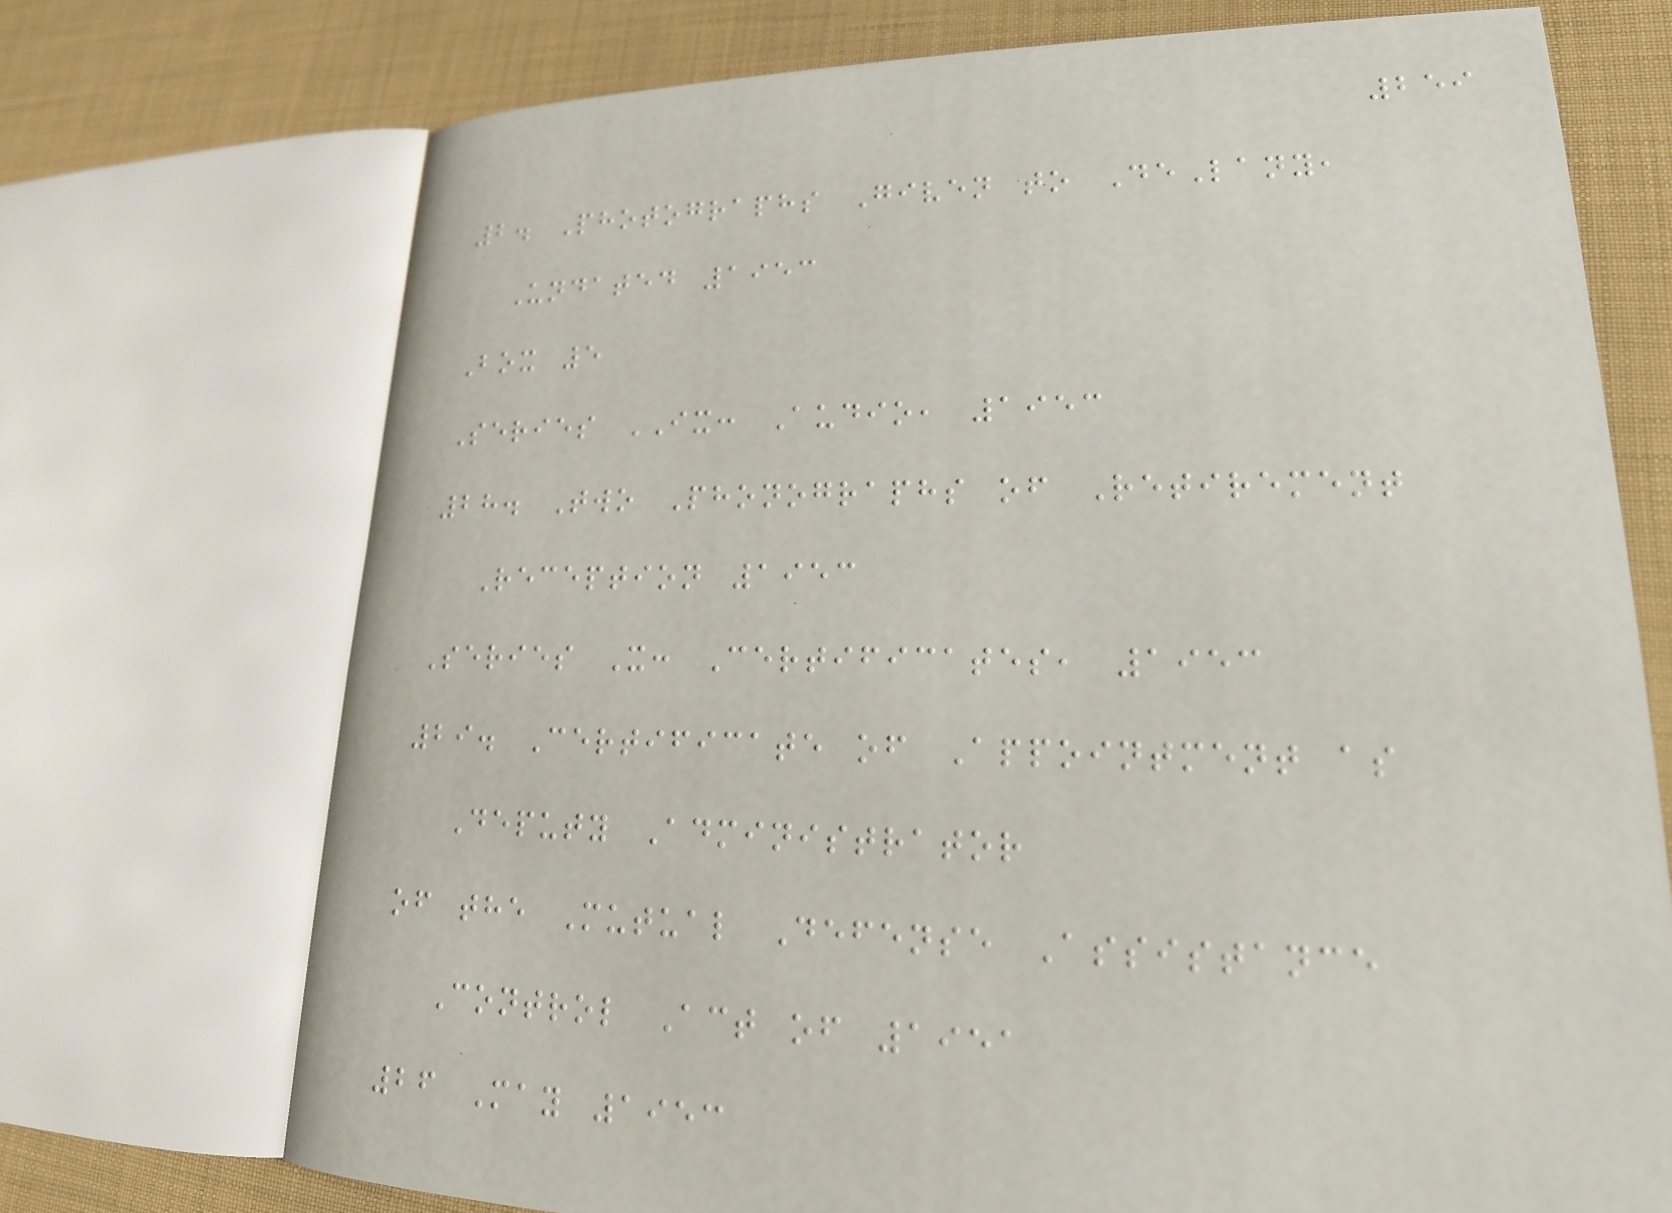259
2. Photographs Given to DeLany,
Undated 1953
Box 5
Series IX: Audio, 1953
28. Two Phonographs of Retirement
Reception 1953
Series X: Certificates, 1953
29. Certificate of Appointment as
Deputy Administrator
of the Mutual Defense Assistance
Control Act of 1951
26 May 1953
